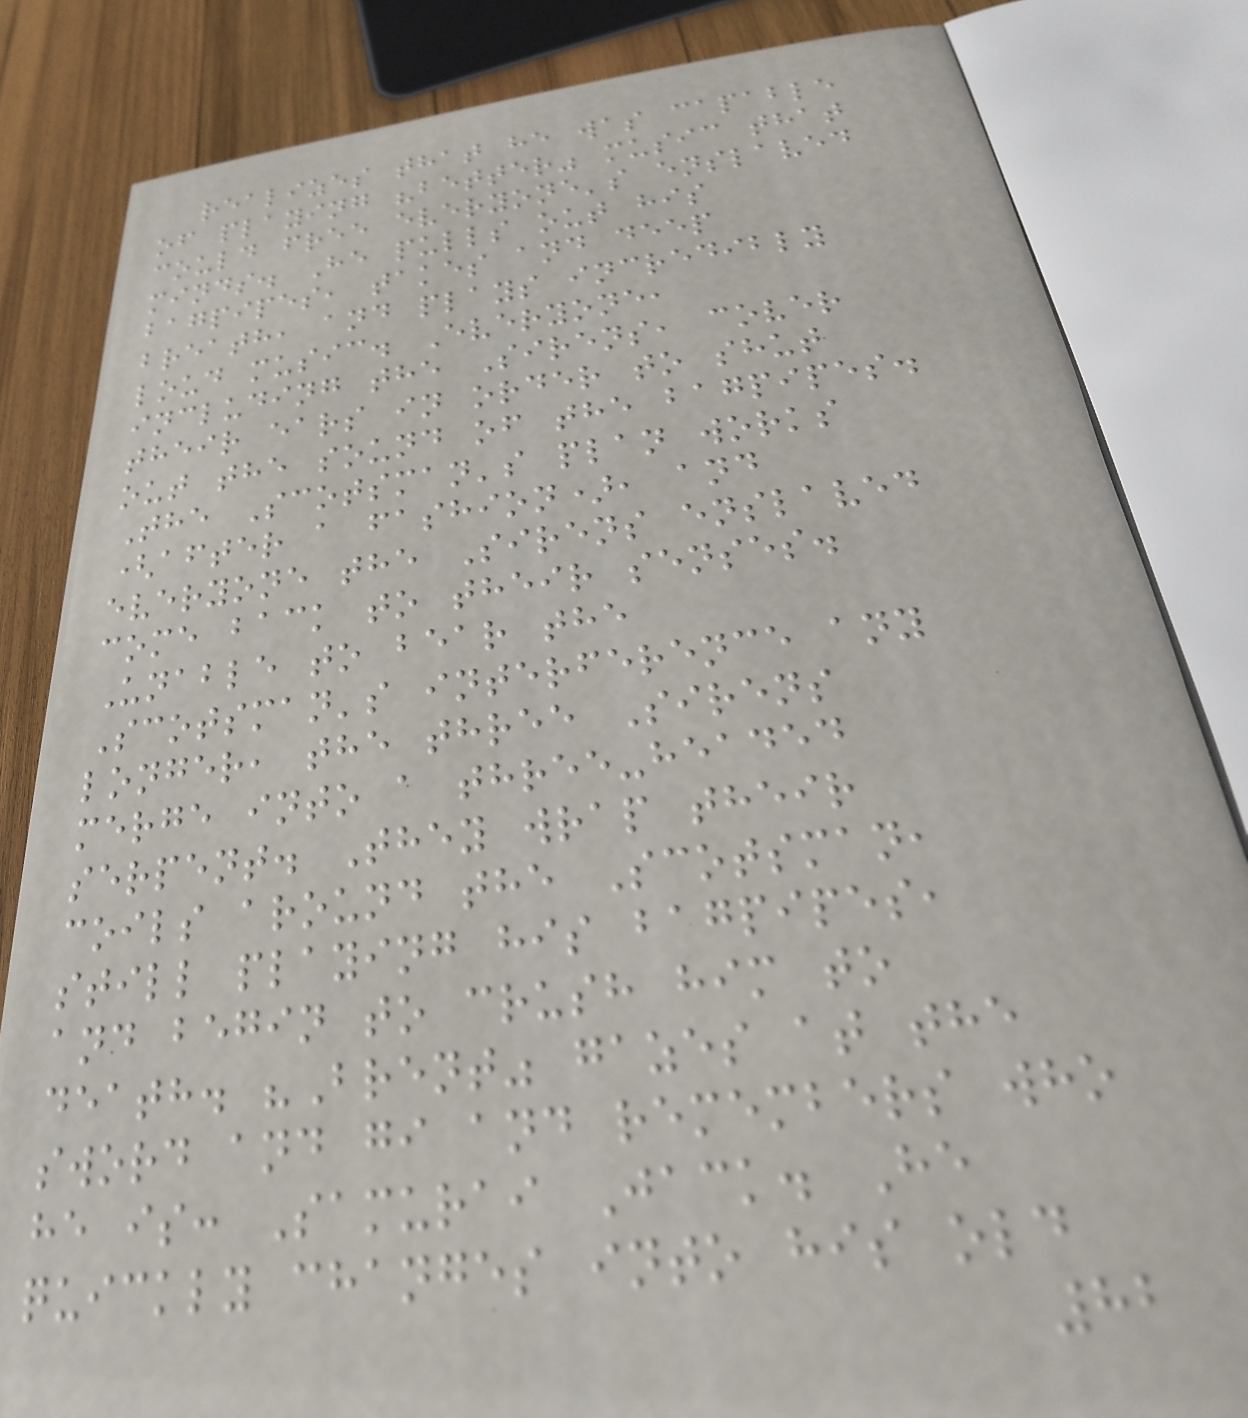realizes that he was capable
of playing "better" music that
could free everyone's enslaved
minds. He pulls out his
bagpipes, takes and deep
breath, and plays incredibly
loud music. Everyone,
including the Sirens, cover
their ears in order to shut
out the sound of the bagpipes.
The Scotsman's plan works
(after a fashion), and
everyone the Sirens enslaved
come back to their senses.
Unable to bear the
Scotsman's interference any
longer, the three Sirens
merge into a three-headed
serpent. They wrap their
coils around the Scotsman,
still playing his bagpipes,
and begin to crush him to
death. "Brent" gazes at the
sword and gi and remembers who
he is: Samurai Jack. He
quickly changes into his old
82
